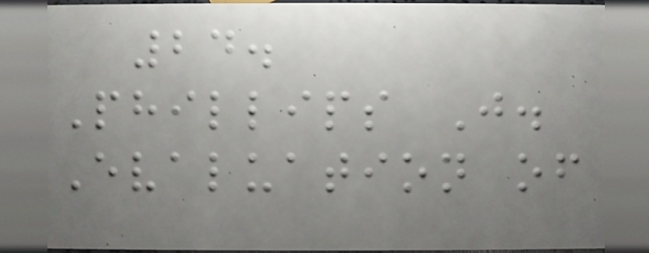24.
Phillips J.
Evaluation of
